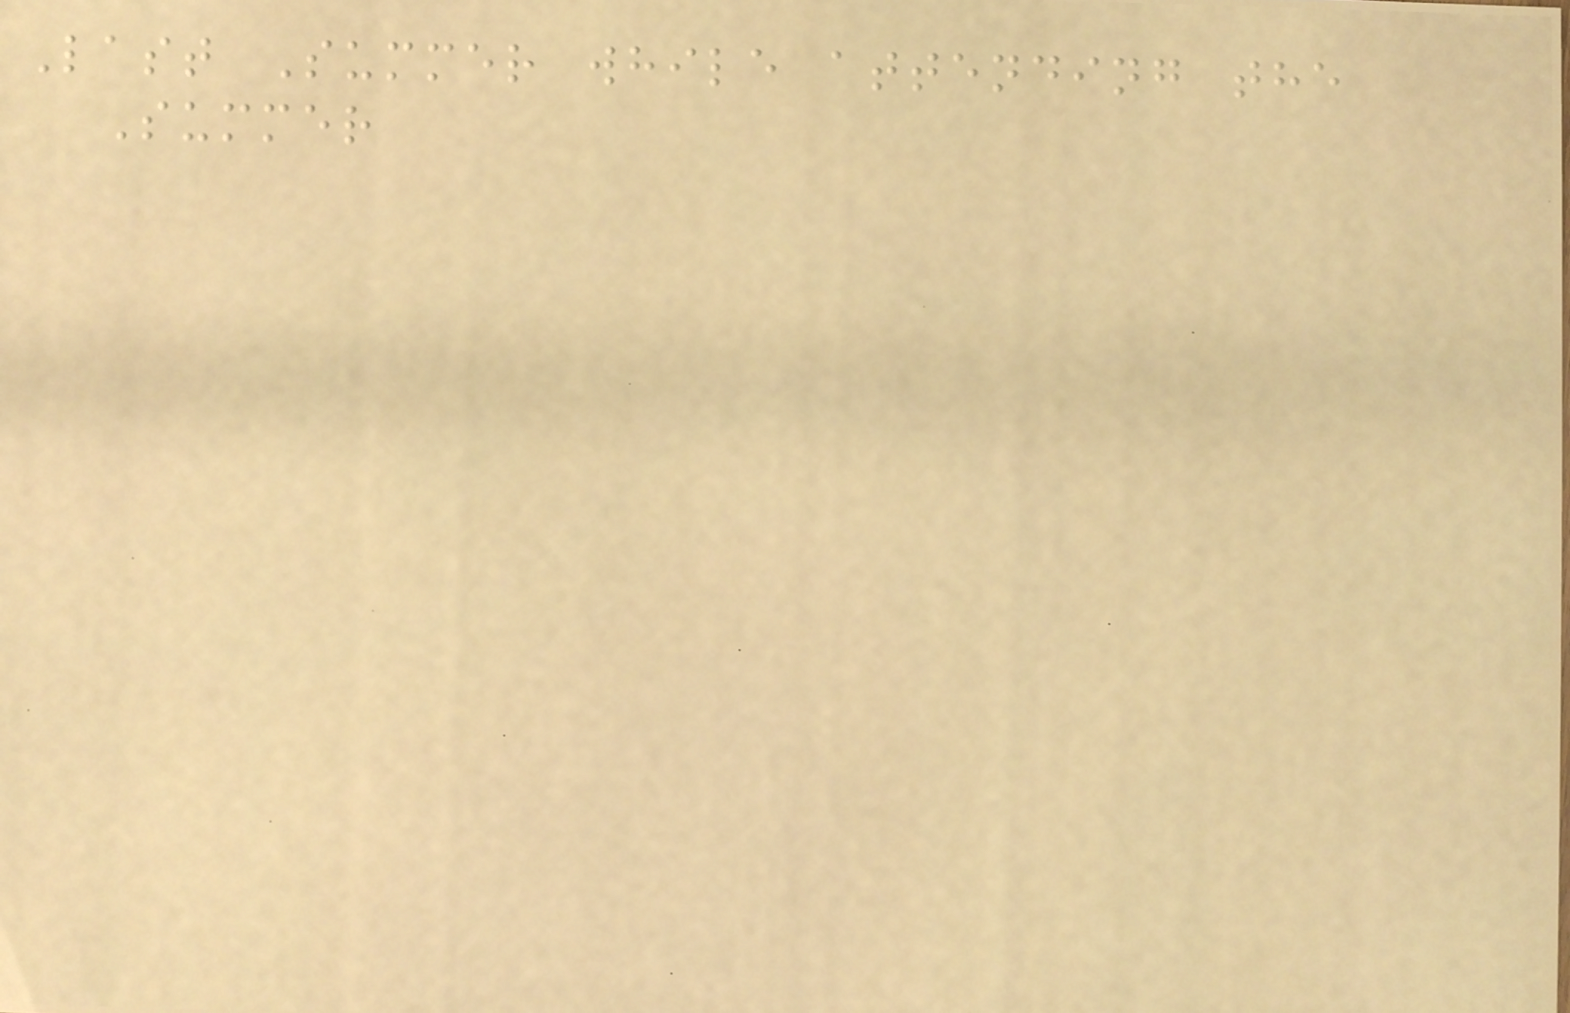Last Summer while attending the
Summer
